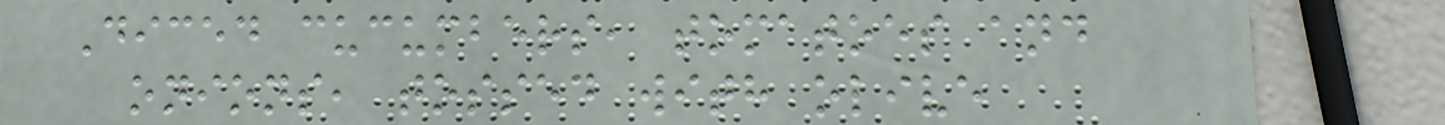Diced cucumbers, tomatoes and
onions, tossed with olive
